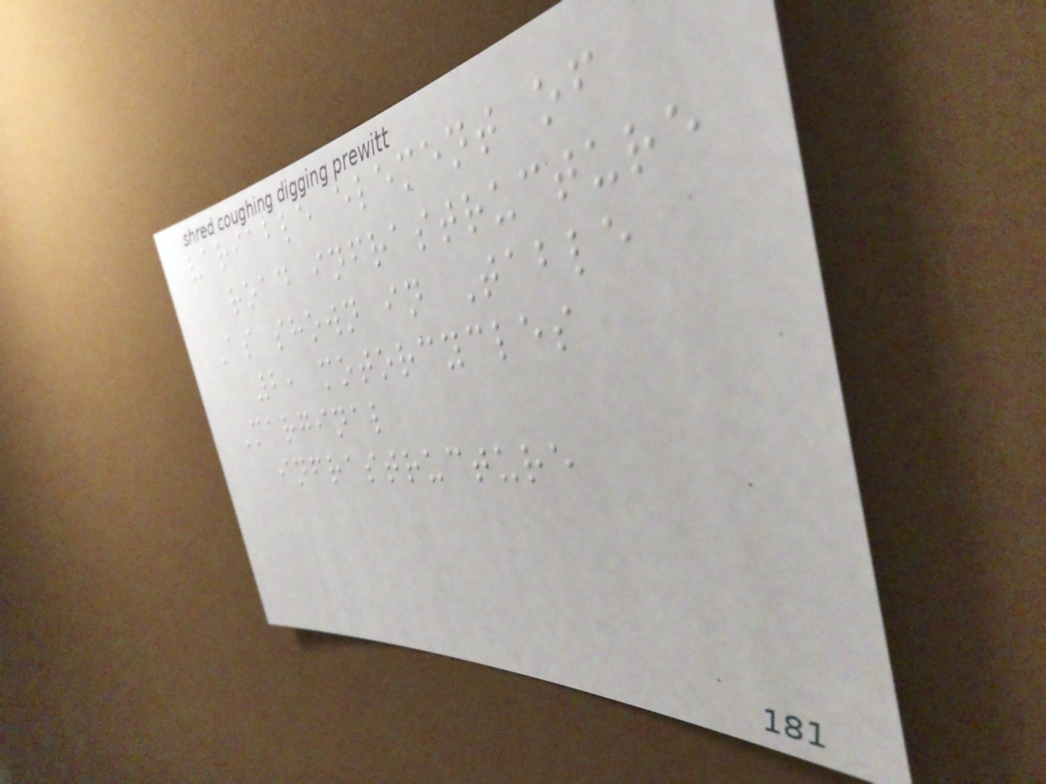variable element of
road infrastructure
As shown in Table
2, motorcycles
Marginal
infrastructure
